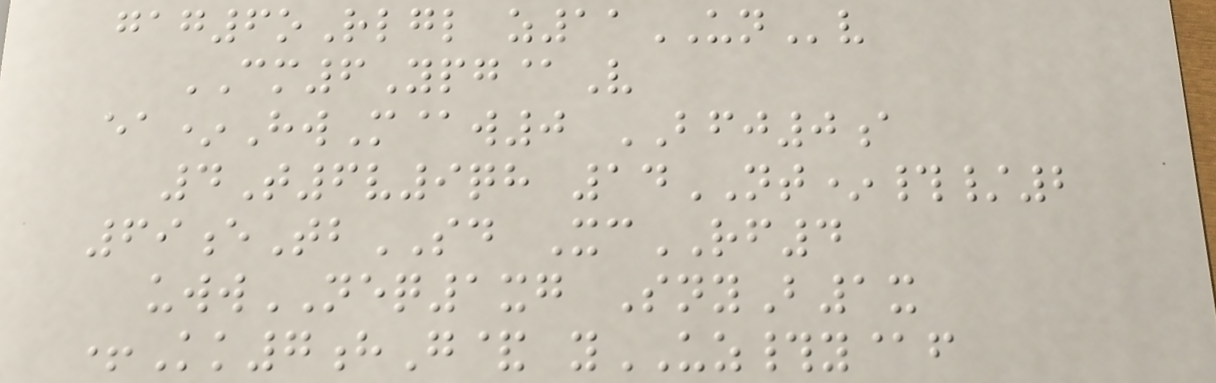gag6oRlgl z11UNv
CM6Ypg@V
ea*HwM@w0 BFJ0a
4T6v9qh 14NT*#/2
69eTbSD XcRF4
uwwNEQ1xg SnyB1x
+Kk7hG& yUZ#y@f
